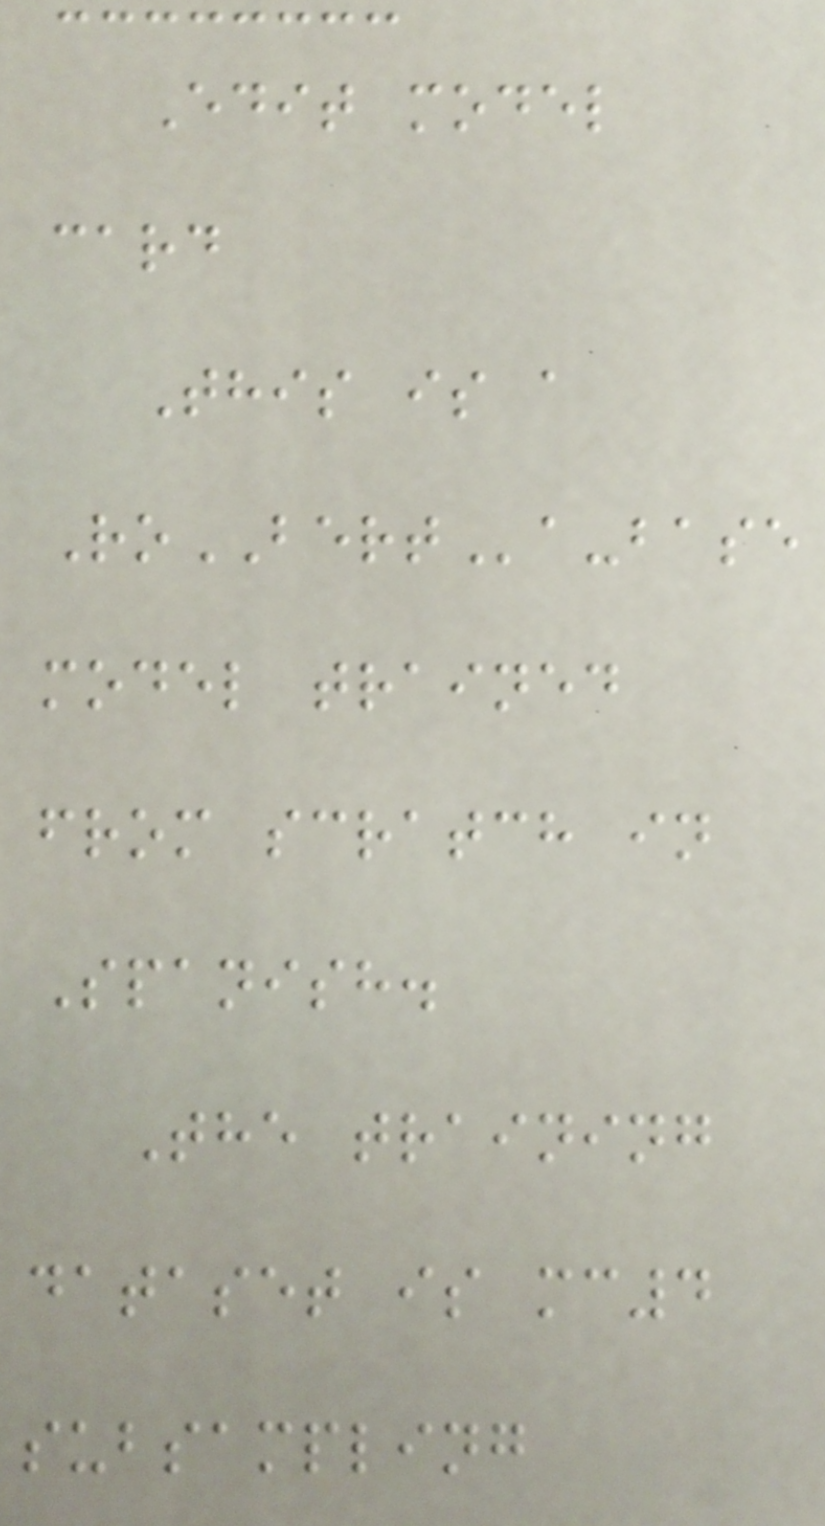Edit model
card
This is a
RoBERTa-base
model trained
from scratch in
Spanish.
The training
dataset is mc4
subsampling
